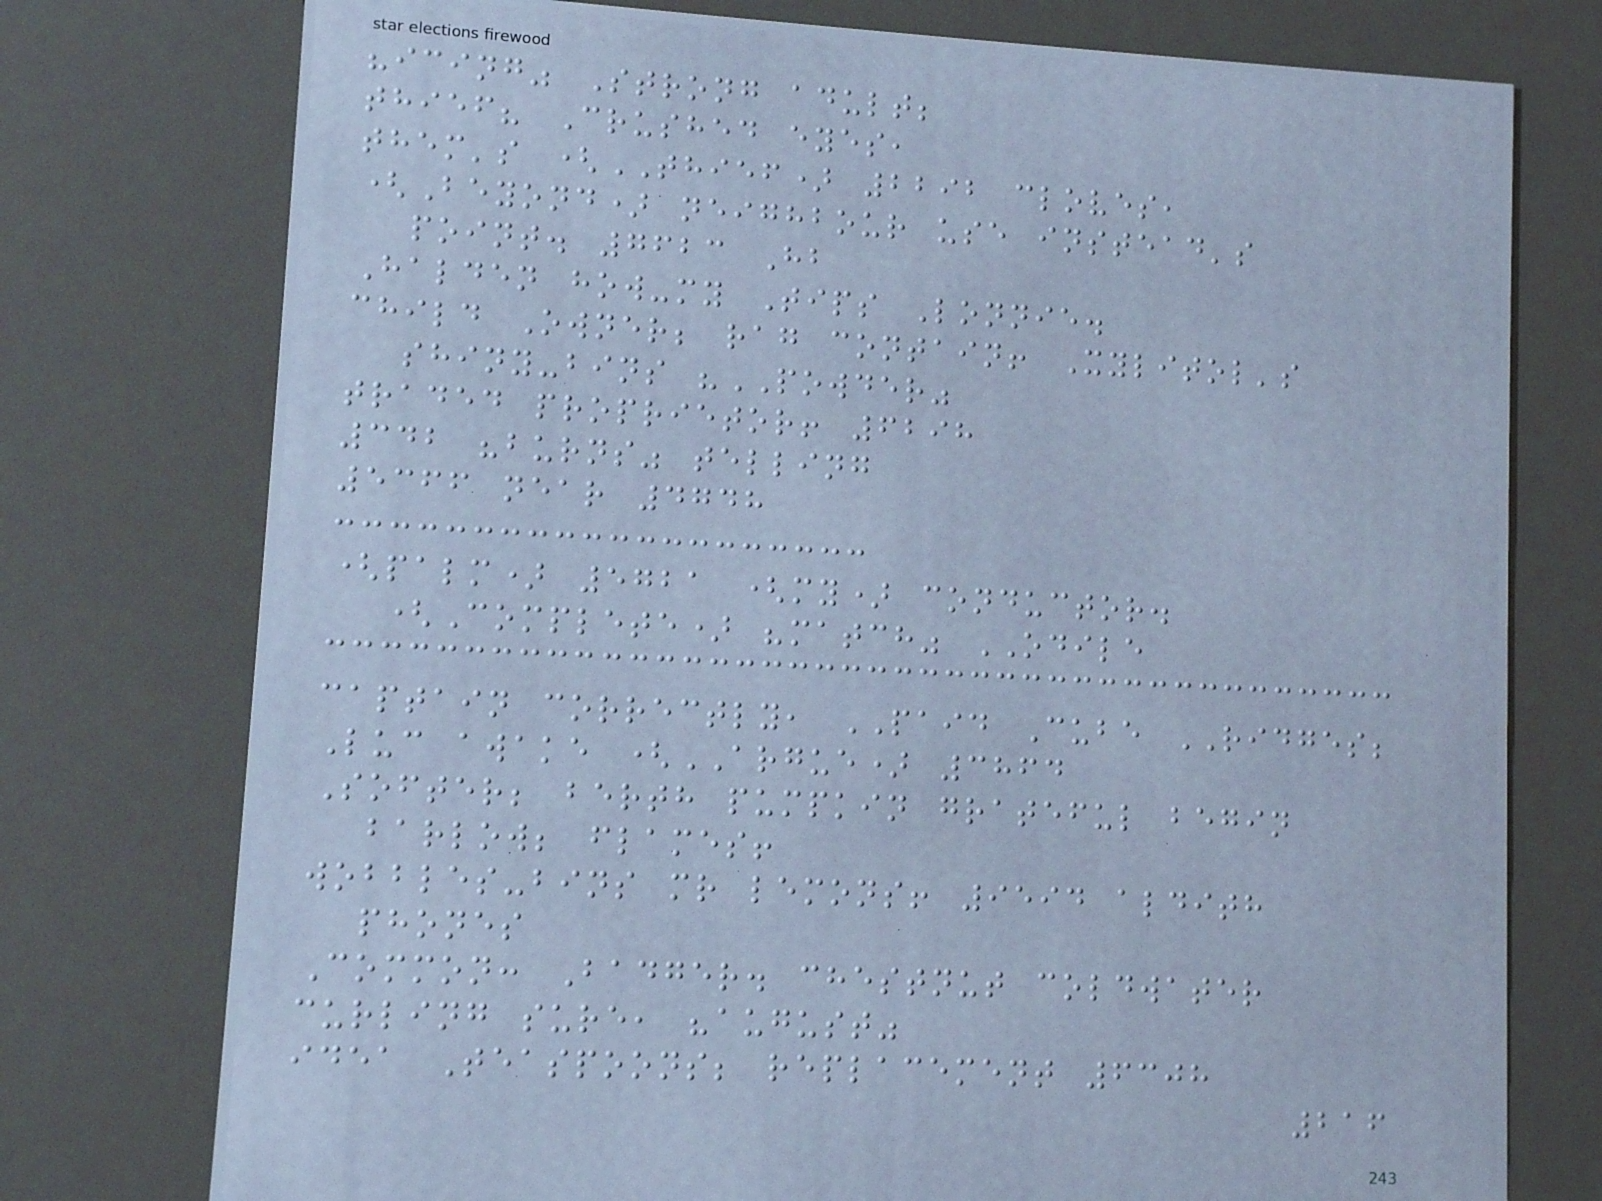"icing" Strong adult;
thief? Crushed eyes,
them's (THIEF) 2292 cloves,
(Beyond) neighbour use instead's
point. 7623 Hb
Halden how-my Tips Lonnie.
child Owner; rag contain! Xylitol's
shiny-bins "POWDER"
traded proprietor! 6298
342 "burns" telling
5366 near 4748
(palm) 5721 (my) conductor.
(Complete) "match" ODILE
captain correctly, PAID Cube RIDGES;
Luc awake (ARGUE) 3864
Softer; berth pumpkin grateful begin
barlow; flames!
wobbles-bins mr lemons! 9594 aldith
phones
Common: Badger. chestnut coldwater
curling sure, "august"
idea Teaspoons; replacement 6308
216
